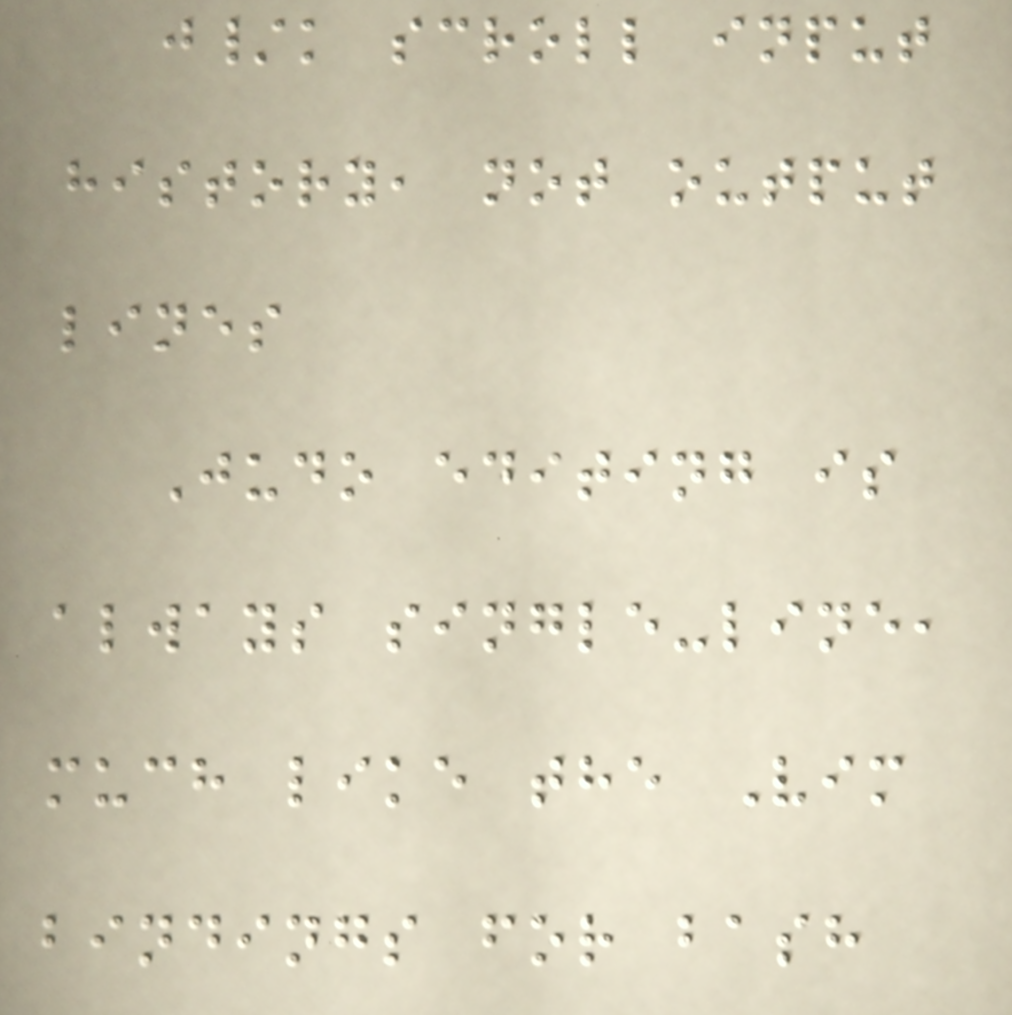j/k scroll input
history, not output
lines
Judo editing is
always single-line,
much like the Vim
bindings for bash
